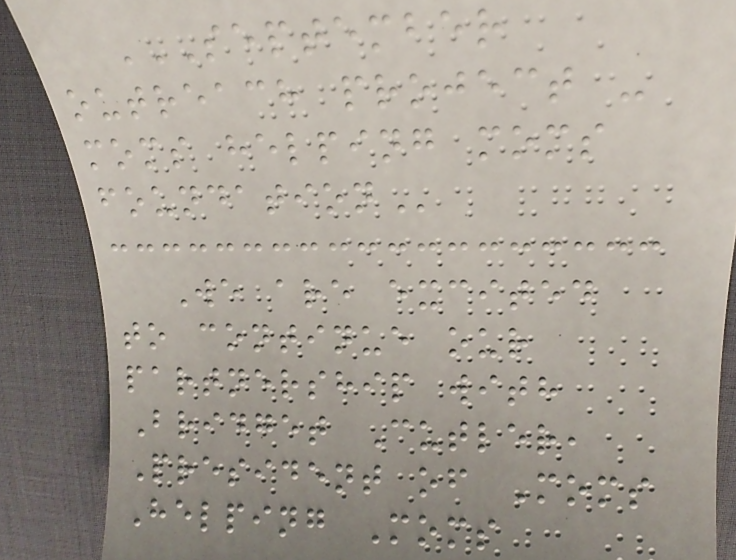SEPTEMBER
OUTREACH PROJECT -
MOMS HELPING MOMS
FOUNDATION
We are excited
to continue our
partnership with
Bridget Cutler,
President of Moms
Helping Moms
